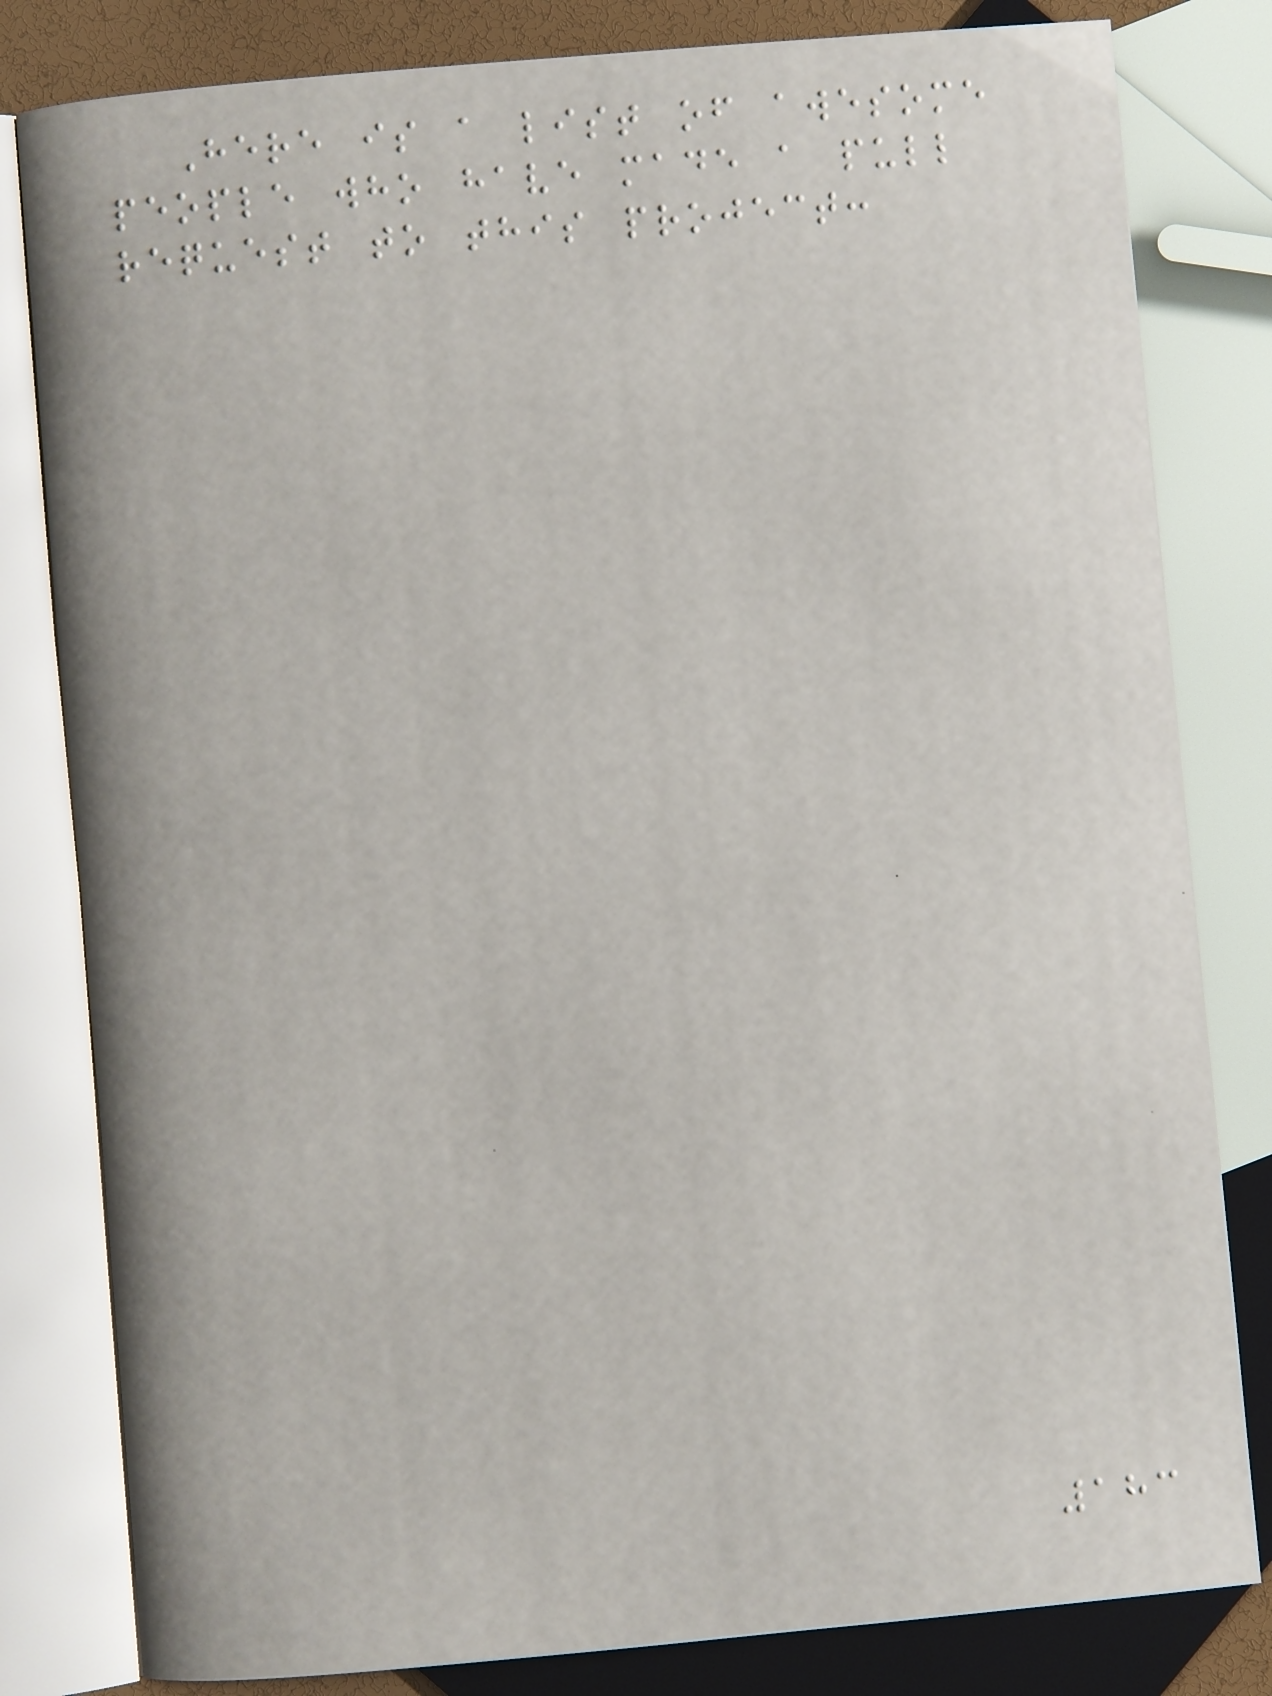Here is a list of awesome
people who have made a pull
request to this project:
183
